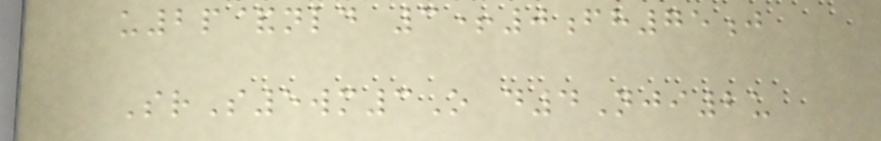u2p&nld 3+0fh75j
SrS5wm3O d4Nji2u
